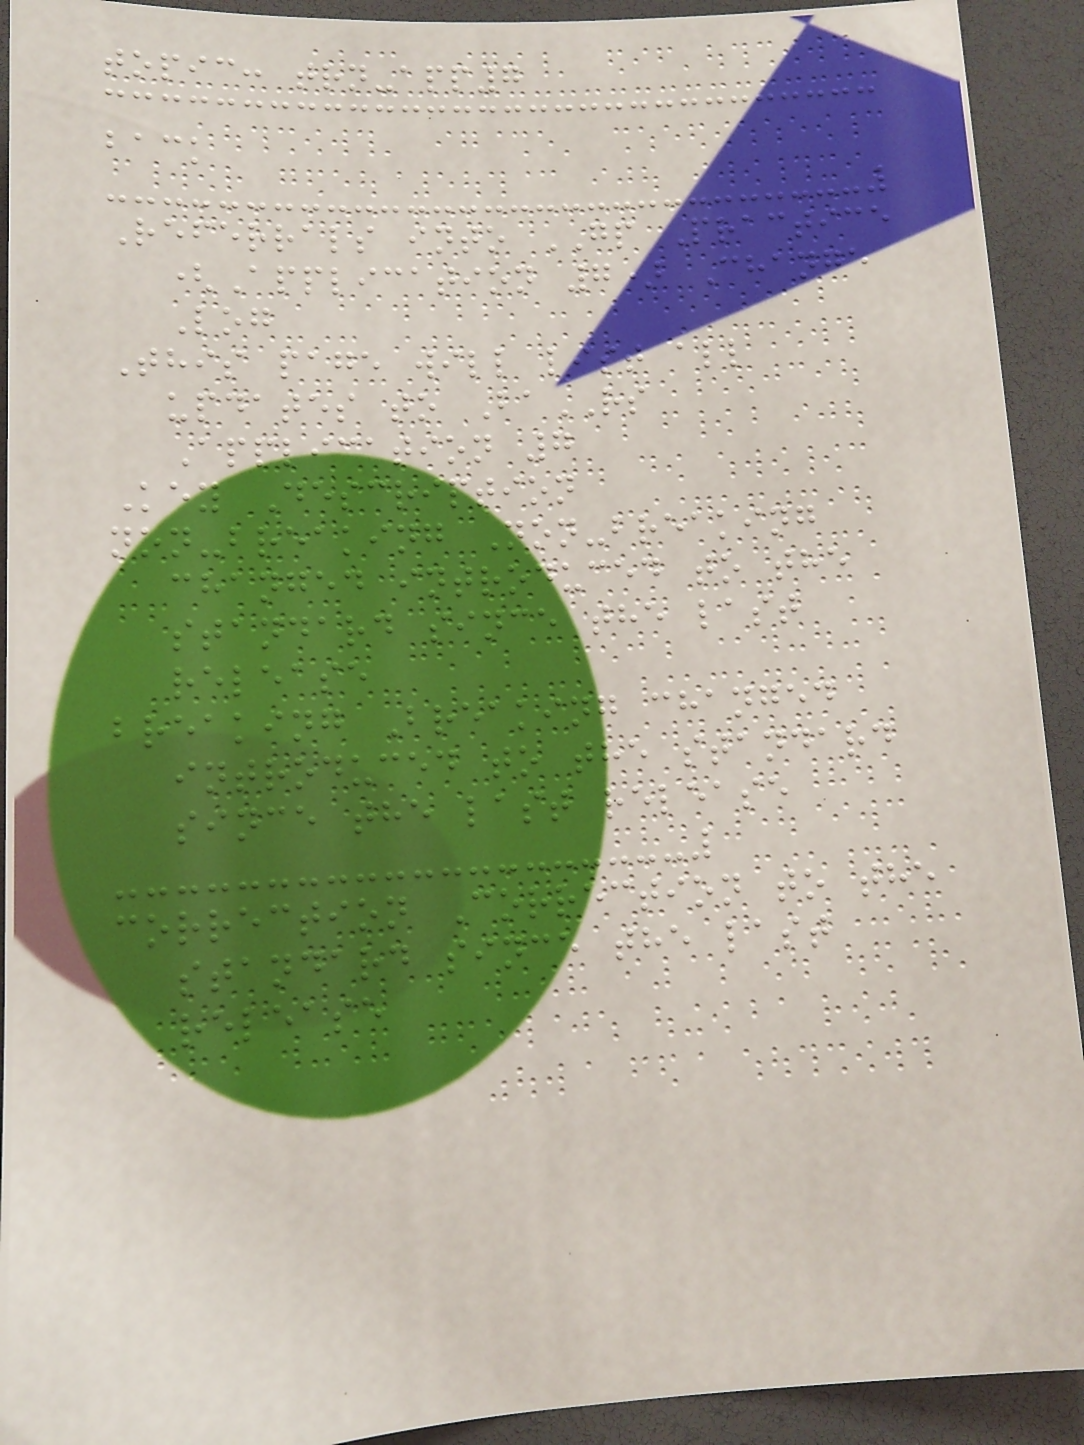topic: trn-app7
back
Referrals into GP Practice
(Application 7) Change
Log
This page will list all
updates to BaRS
Application 7
Key Description
non-breaking Non-breaking
changed introduced to the
standard since the last
release
breaking Breaking changed
introduced to the standard
since the last release
correction Correction to the
standard since the last
release
